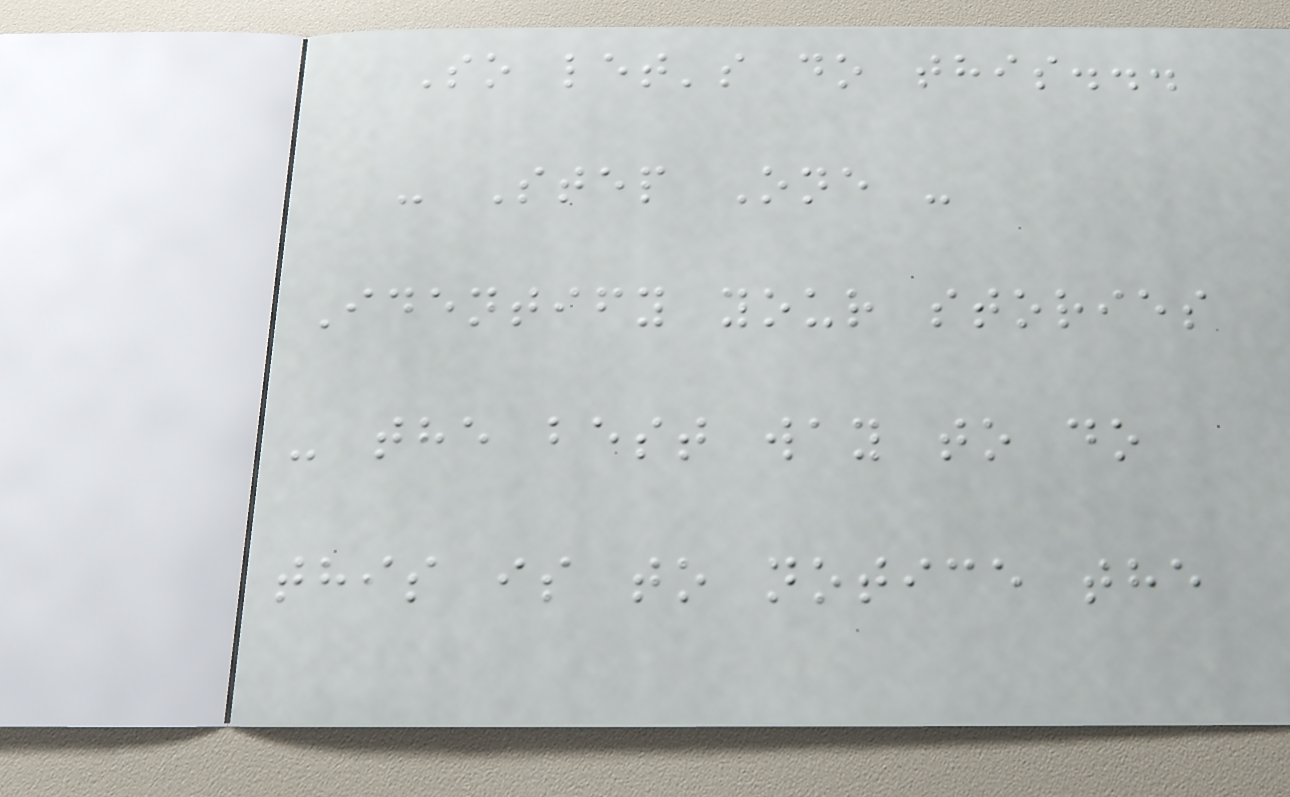So let's do this...
- Step One -
Identify your stories
- the best way to do
this is to notice the
